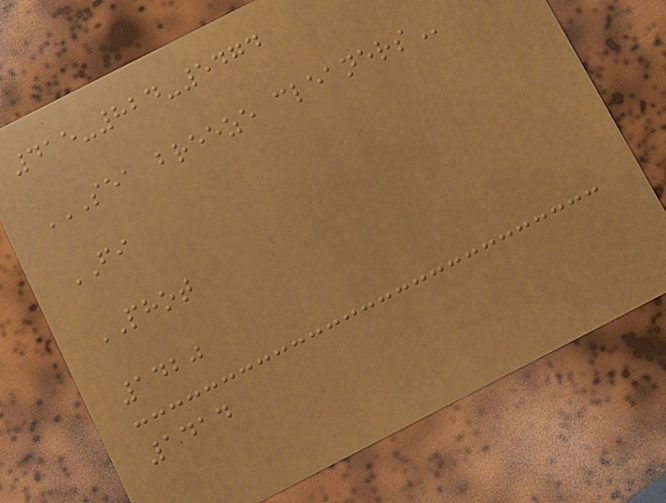415-824-5474
SEA BREEZE CLEANERS
FI
PHOT
1420
1414
